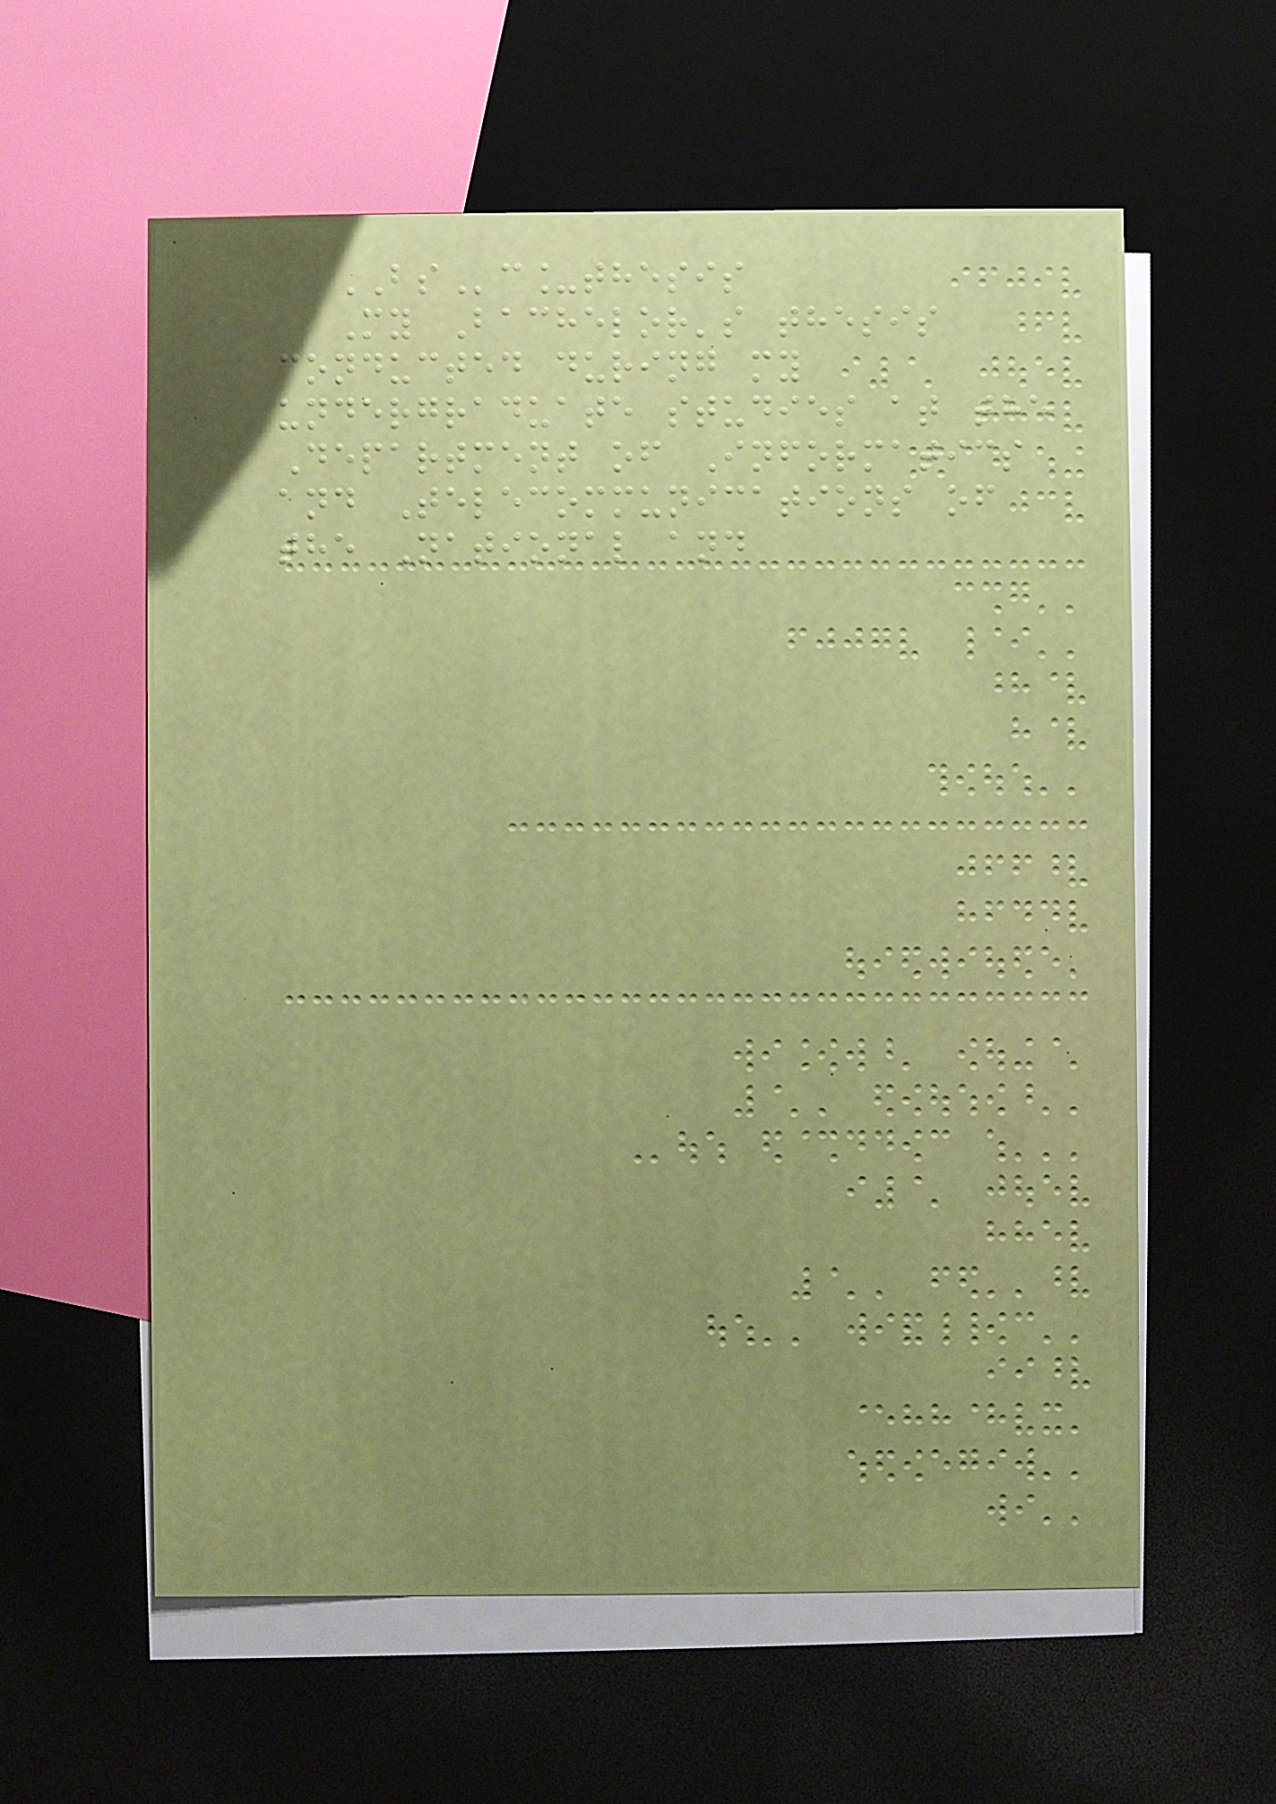BSc_thesis
My Bachelor's thesis
conducted during my
undergraduate studies at the
Department of Informatics
and Telecommunications of
the National and
